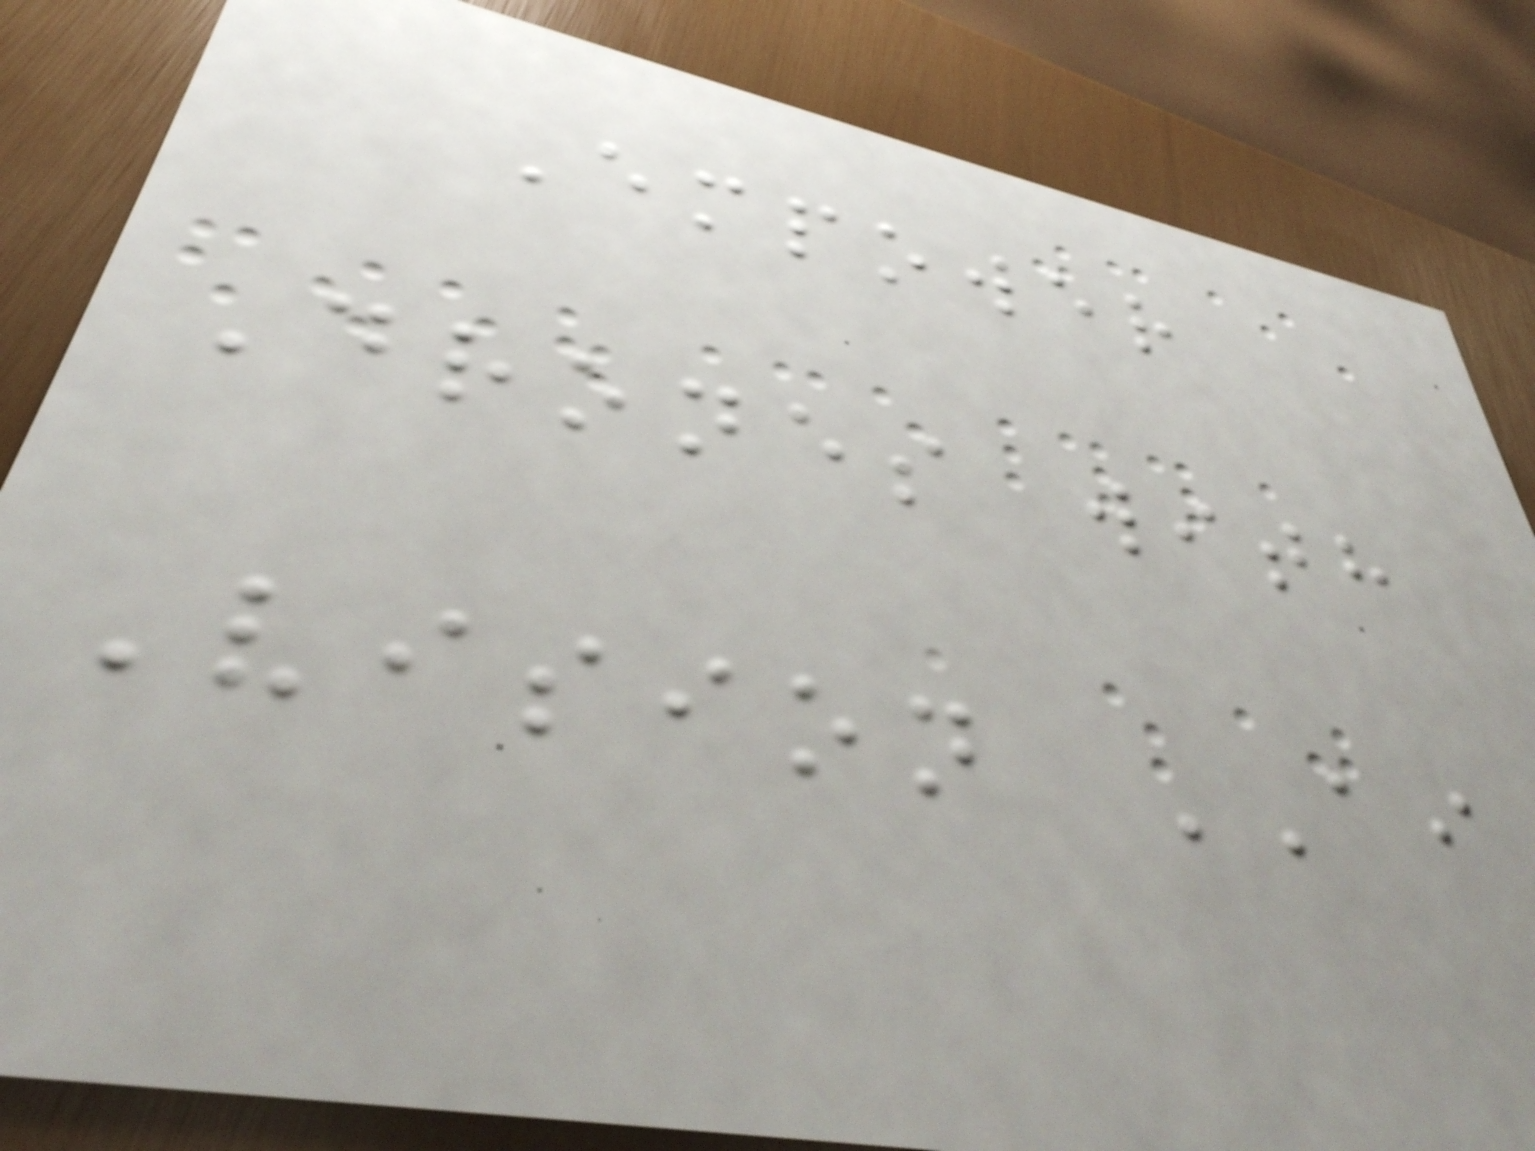Empower
Drones with
Vision AI
